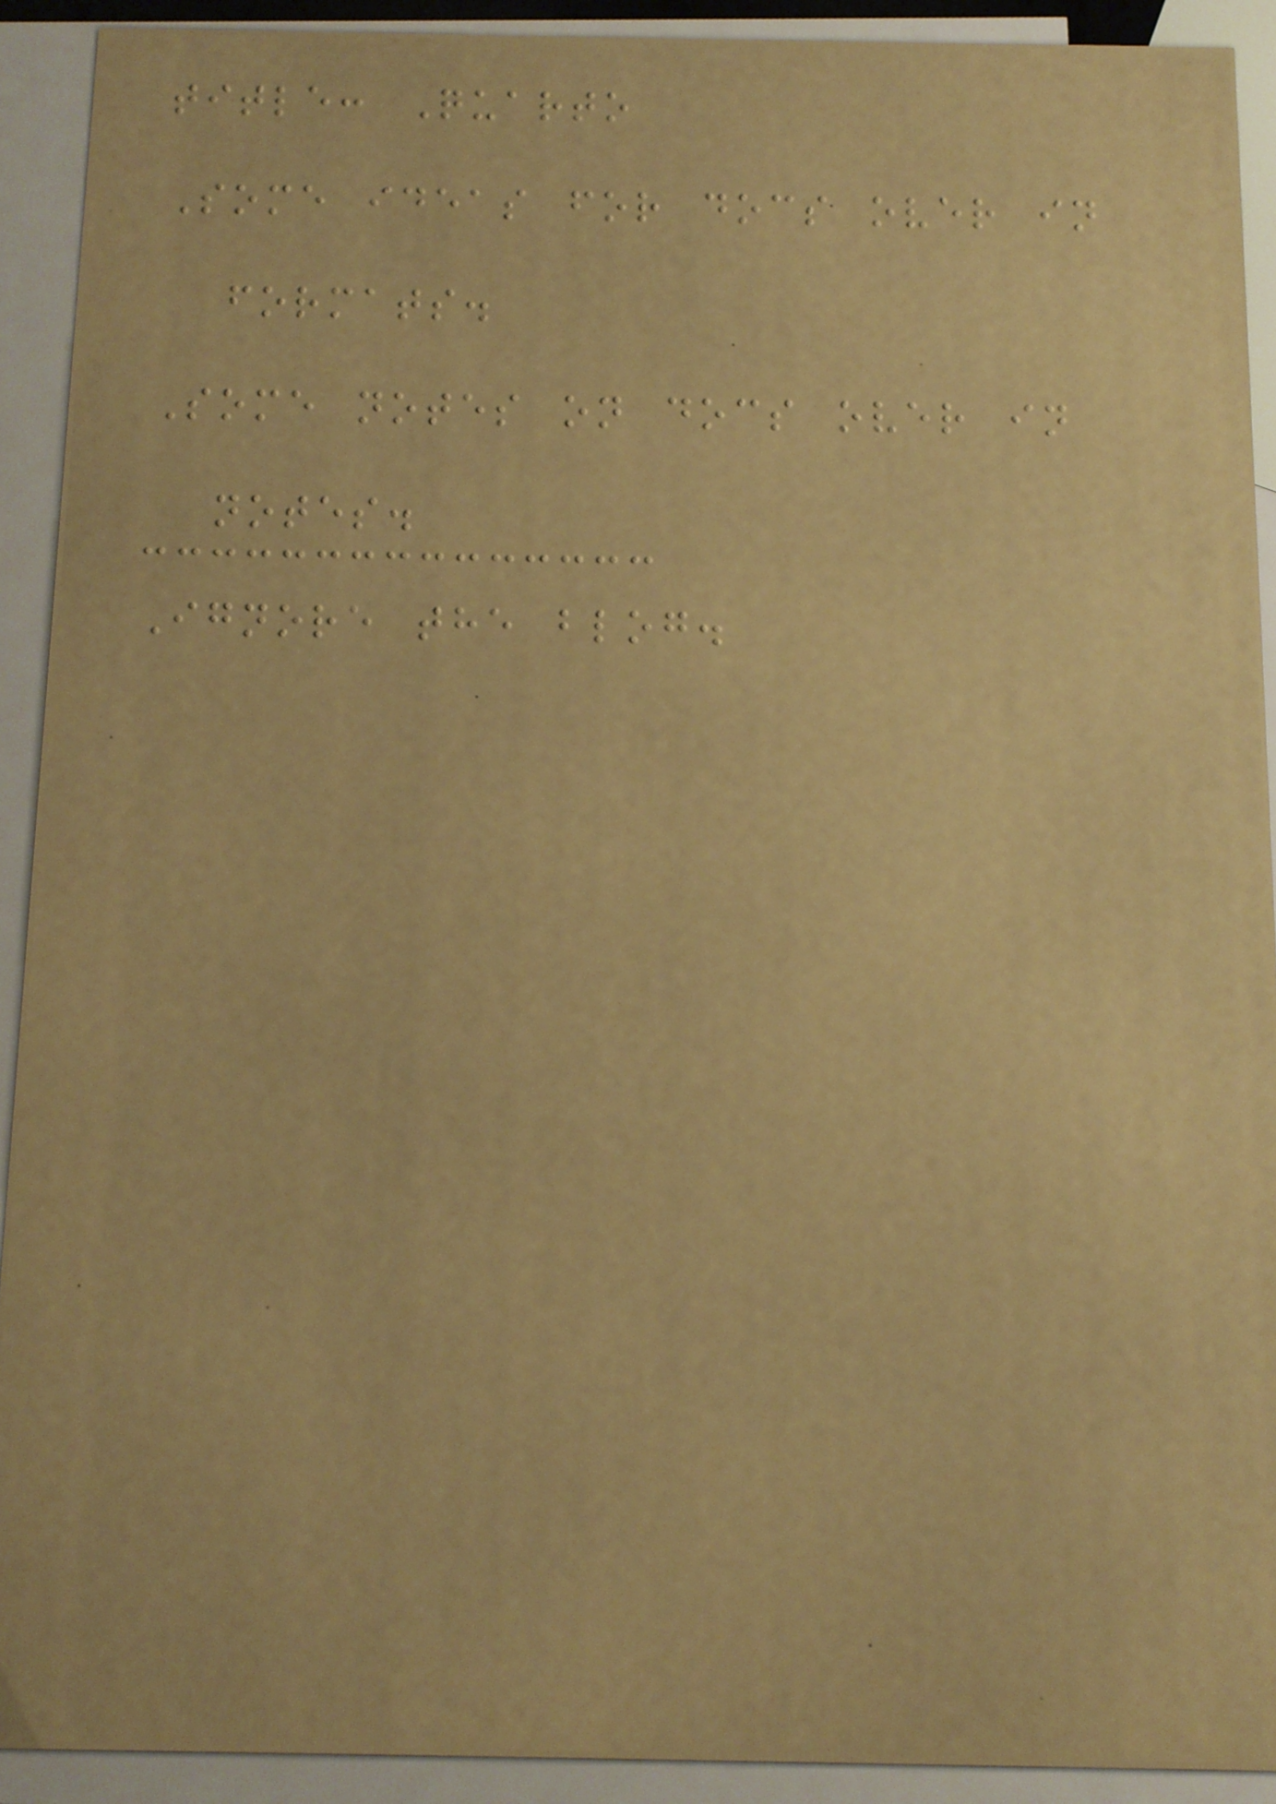title: Quarto
Some ideas for docs over in
formats.
Some notes on docs over in
notes.
Ignore the blog.
